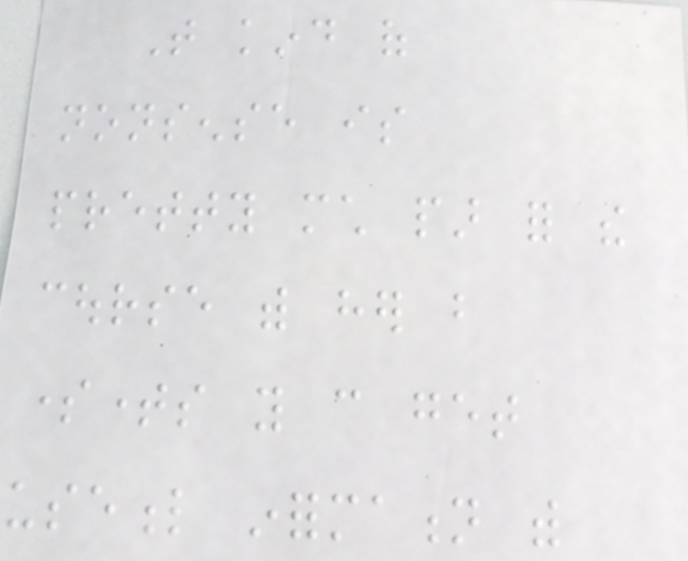That kind of
nonsense is
pretty much par for the
course with her but
sometimes you can get
useful information with
